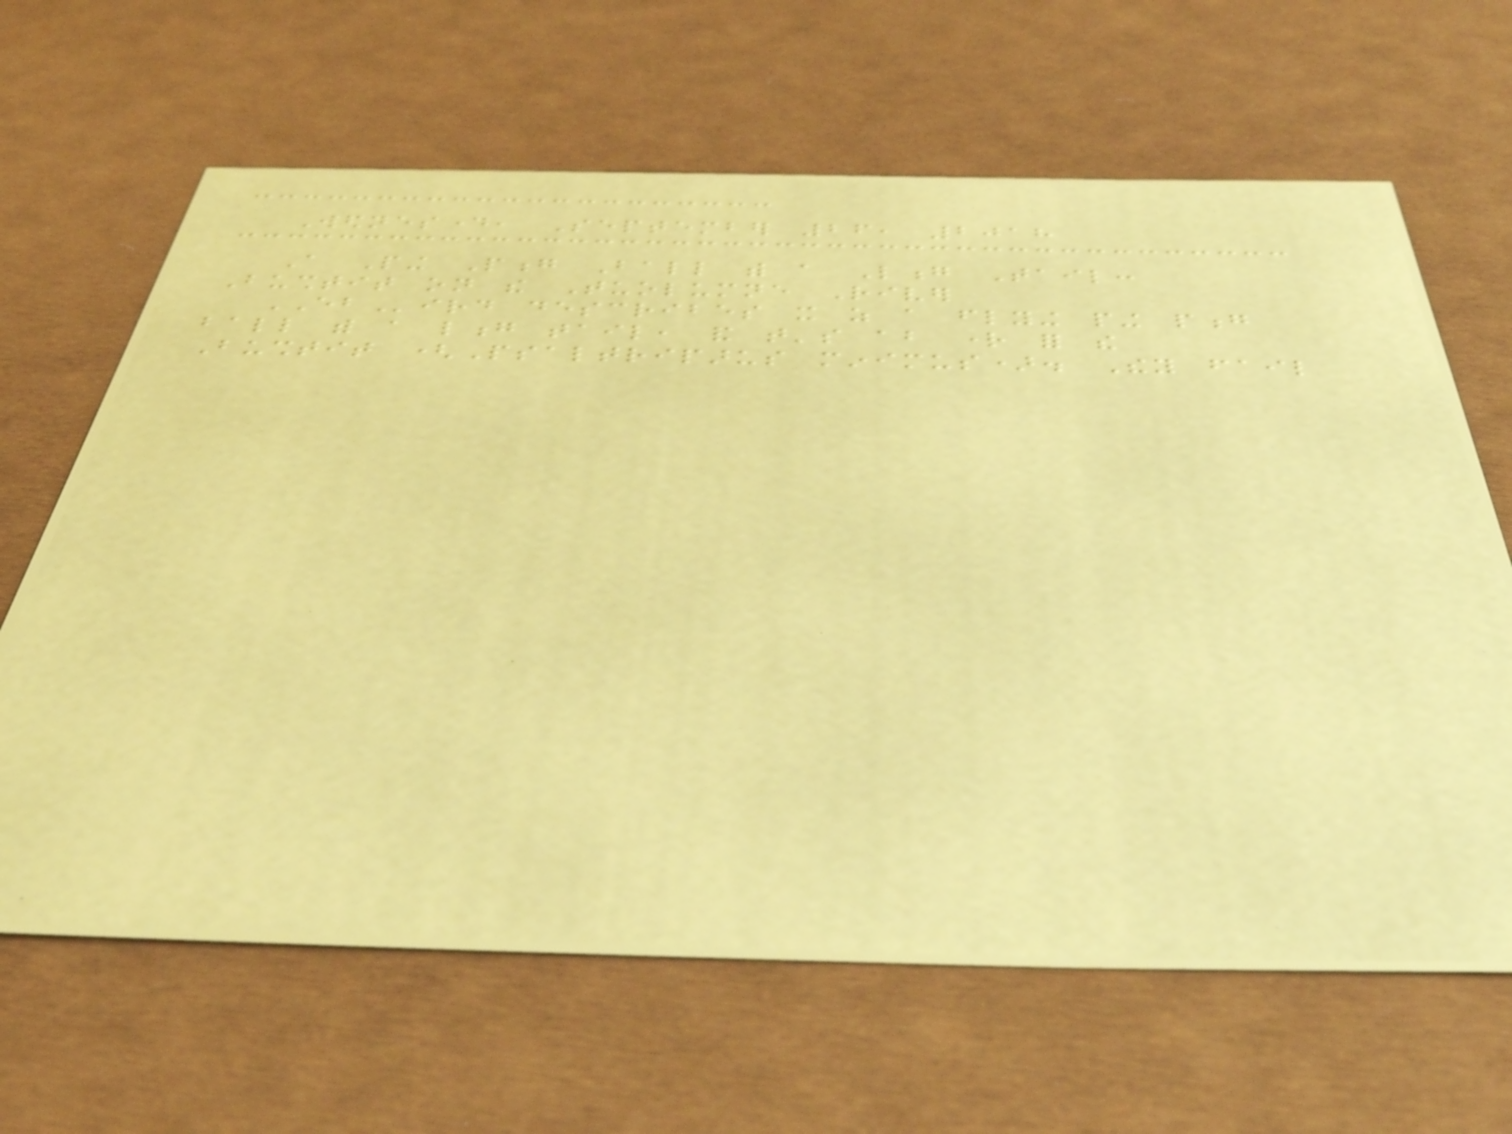Wednesday, September 26, 2018
A Ping Pong Ball with a Long Tail:
Bushtit on the Tuolumne River
EBird describes it as a flying ping pong
ball with a long tail, and that's about right for the
Bushtit (Psaltriparus minimus). They fail
